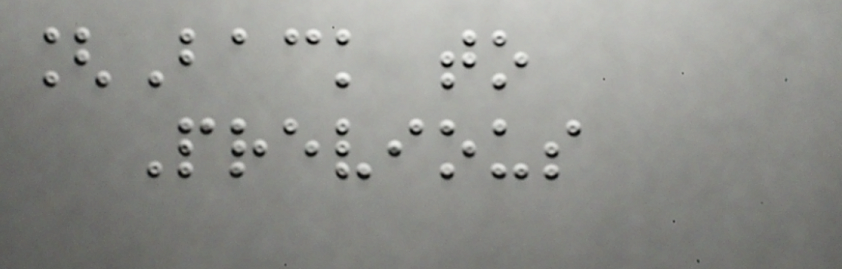[Back to
Previous
